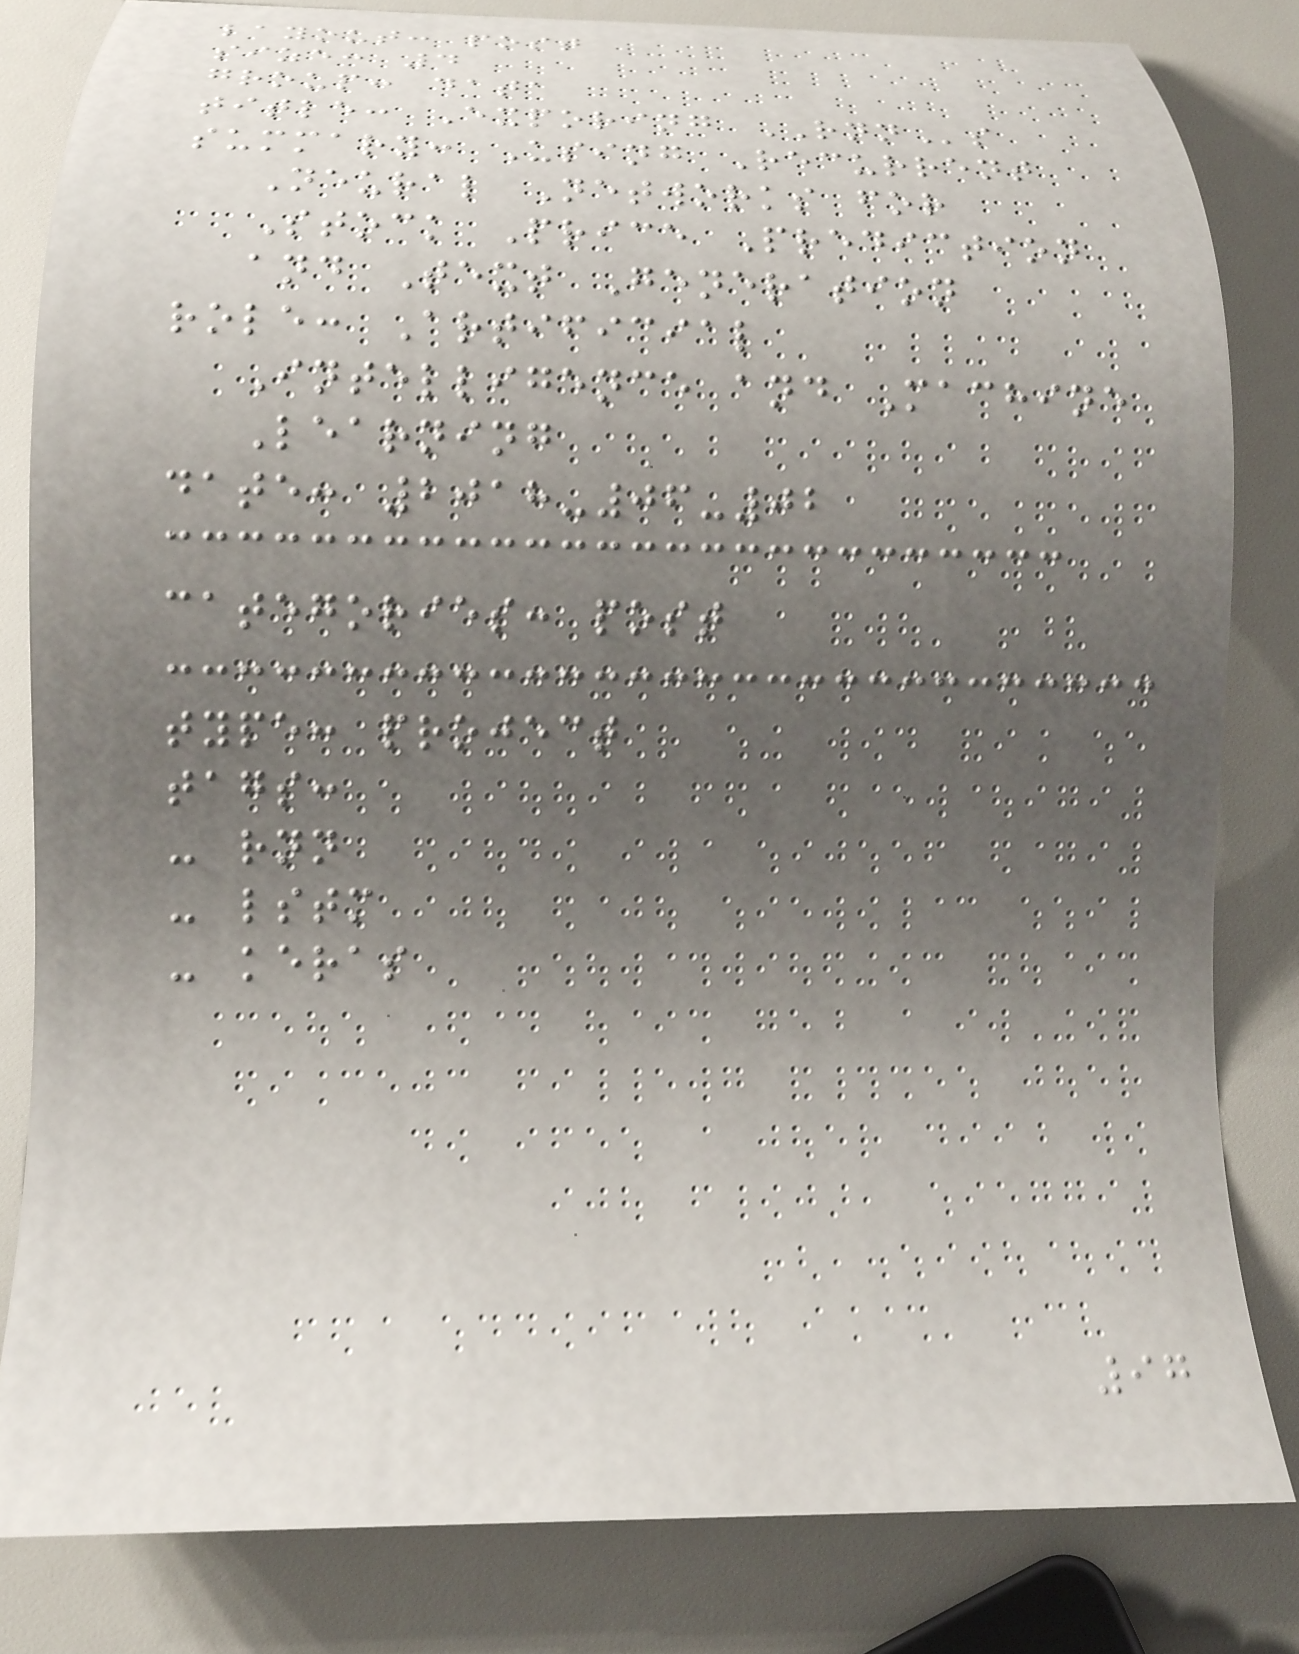layout: post
size: 4
group: data
title: Exporing RNNs
summary: Using Recurrent
Neural Networks for
Stock Price Prediction
and Text Generation
role: Artificial
Intelligence and Machine
Learning
date: 2018-06-02
categories: post
type: project
tags:
- rnn
- lstm
- keras
97
